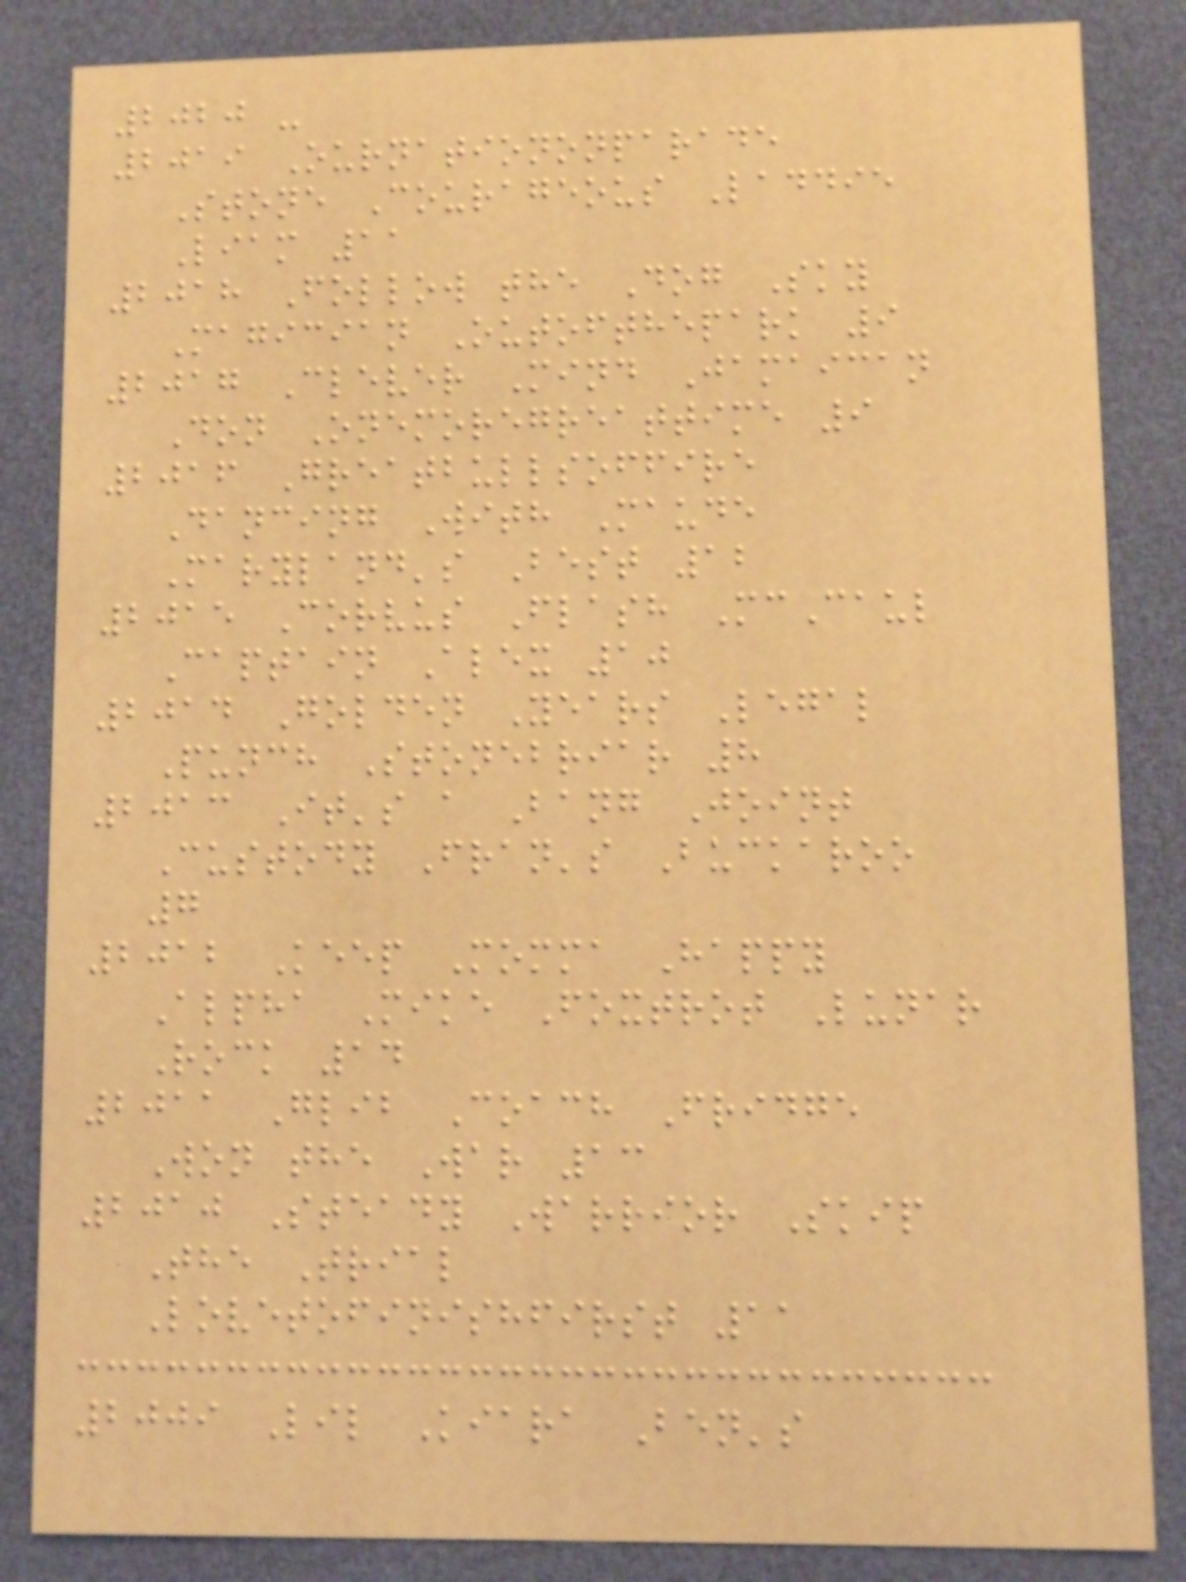2020 -
2019 Ournationonparade
Stone Courageous Laddie
Liam 11
2018 Follow the Dog Sky
Magician Outofthepark 9
2017 Clever Mind Jamaican
Don Onemoregreattime 9
2016 Greatbullsoffire
Dancing With Maude
Maryland's Best 12
2015 Corvus Flash McCaul
Captain Alex 10
2014 Golden Years Legal
Punch Stonebriar 8
2013 It's a Bang Joint
Custody Fran's Buckaroo
7
2012 Keep Momma Happy
Alpha Mike Foxtrot Lunar
Rock 14
2011 Glib Coach Fridge
Won the War 13
2010 Steady Warrior Skip
The Trial
Lovetofinishfirst 11
2009 Lil Kiara Ben's
